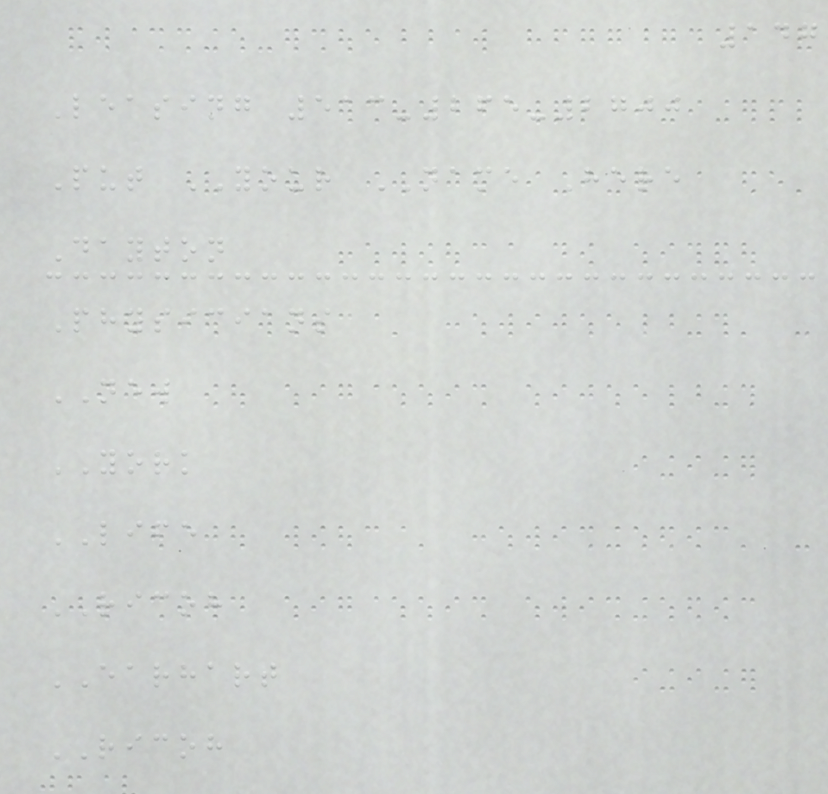147
Leasing 513-265-2700
Put YOUR NAME Here
Dayton
Physicians
NEW
YORK
LIFE
RICOH
EARHART
RICOH
